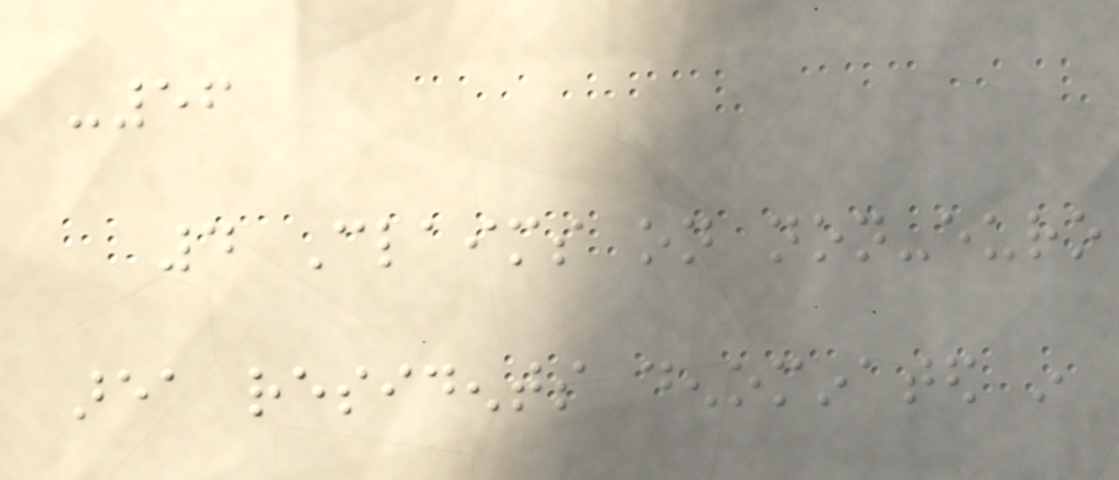-56
4 Claims on non-euro
area residents denominated in
